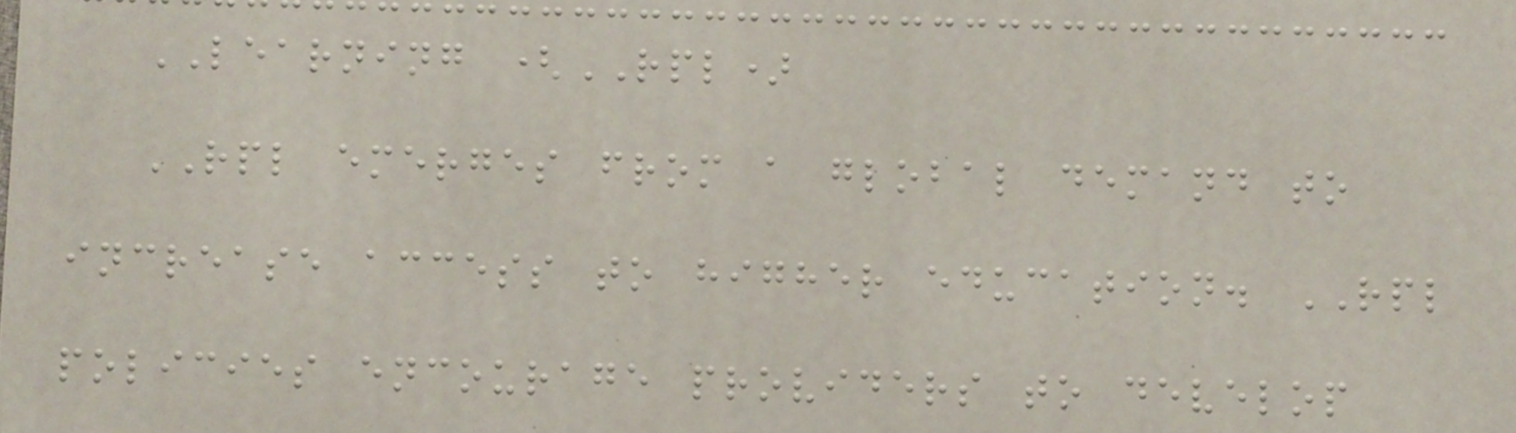LEARNING (RPL)
RPL emerges from a global demand to
increase access to higher education. RPL
policies encourage providers to develop
